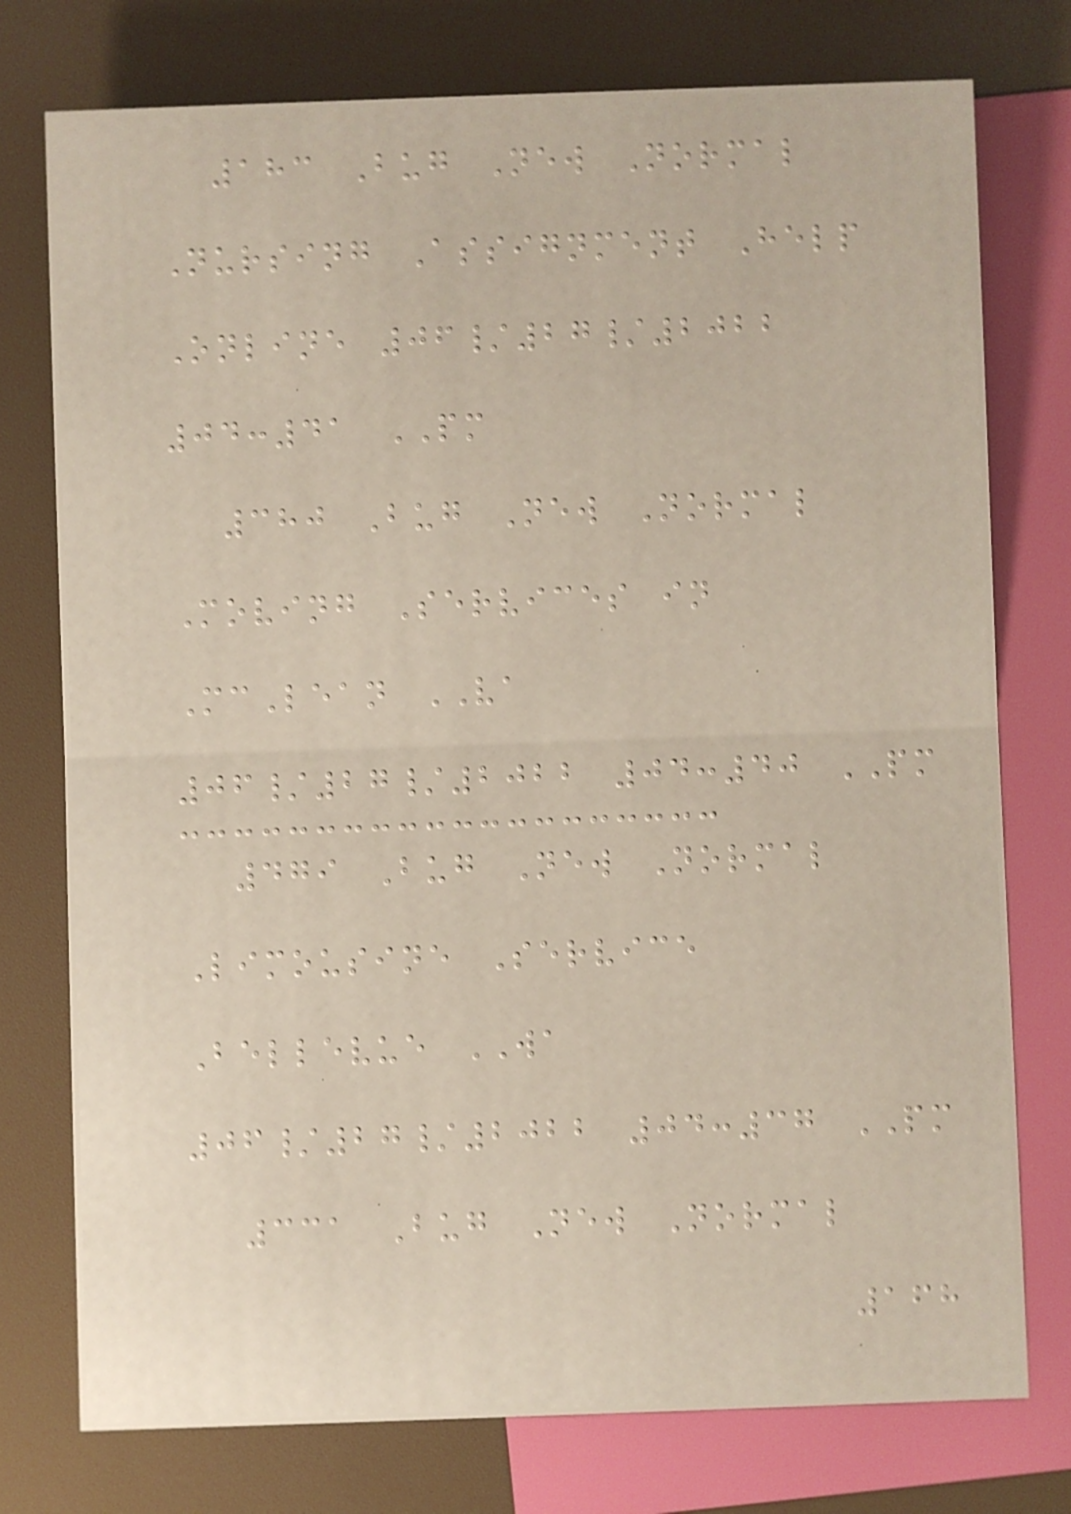183 Bug New Normal
Nursing Assignment Help
Online 06/27/2022
04:41 PM
380 Bug New Normal
Moving Services in
McLean VA
06/27/2022 04:40 PM
479 Bug New Normal
Limousine Service
Bellevue WA
06/27/2022 04:37 PM
331 Bug New Normal
168
